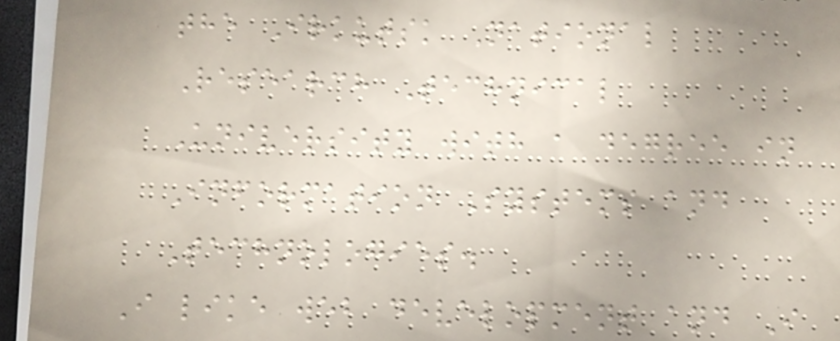the Irkutsk National
Research Technical
University with a degree in
Information Systems and
Technologies.
I like web development and I
